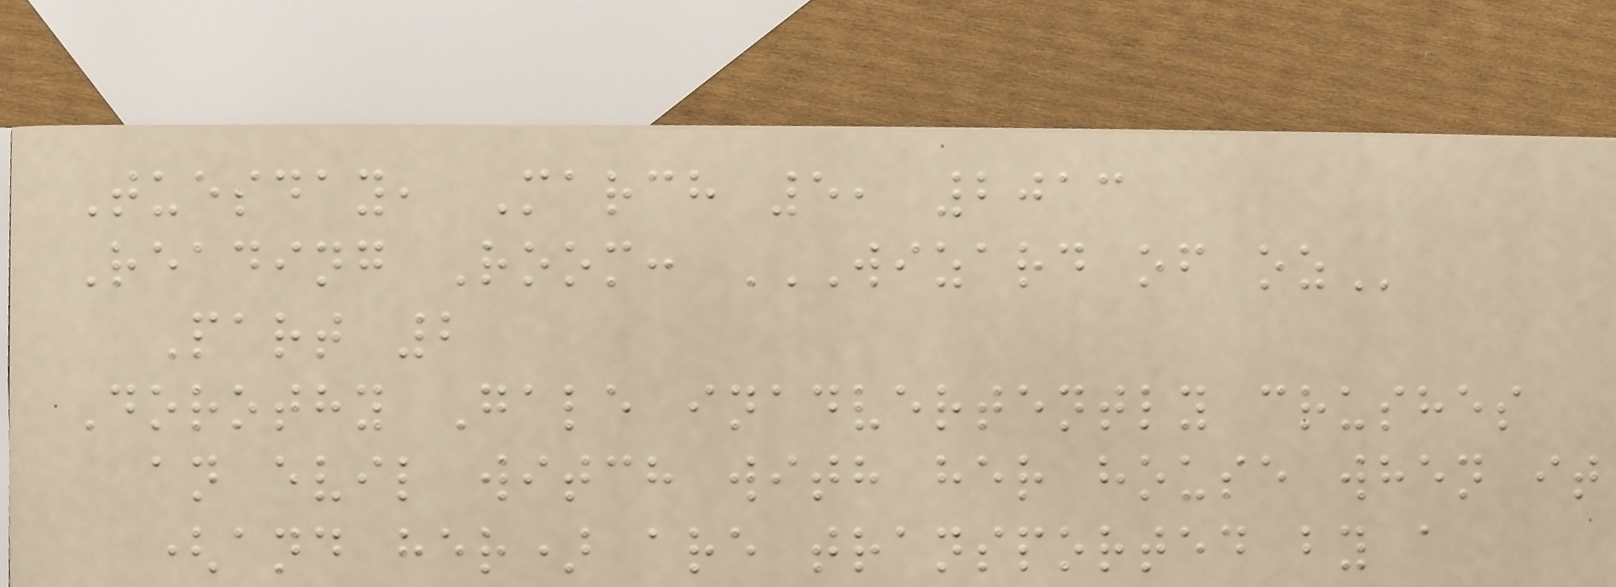Tuesday, March 5, 2013
Reading Room: WIZARD OF OZ
Part 2
Dorothy Gale inadvertently crushes
an evil witch with her house when it
(and her) are transported by a
